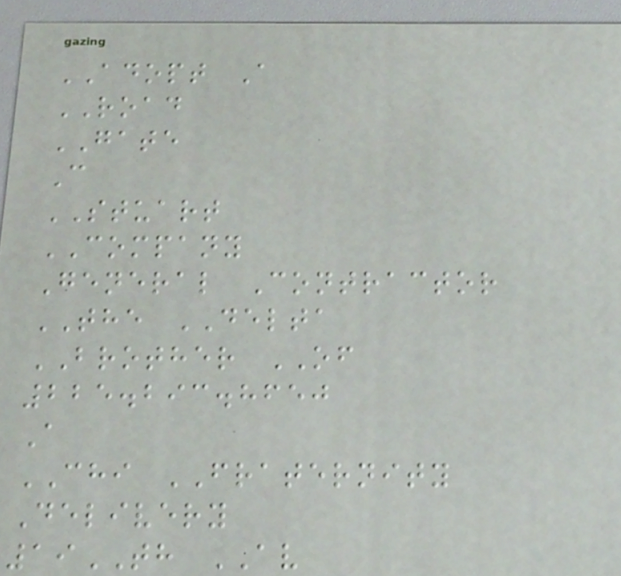ADOPT A
ROAD
GATE
C
STUART
COMPANY
General Contractor
THE DELTA
BROTHER OF
225.293.8650
A
CHI FRATERNITY
Delivery
19TH AV
